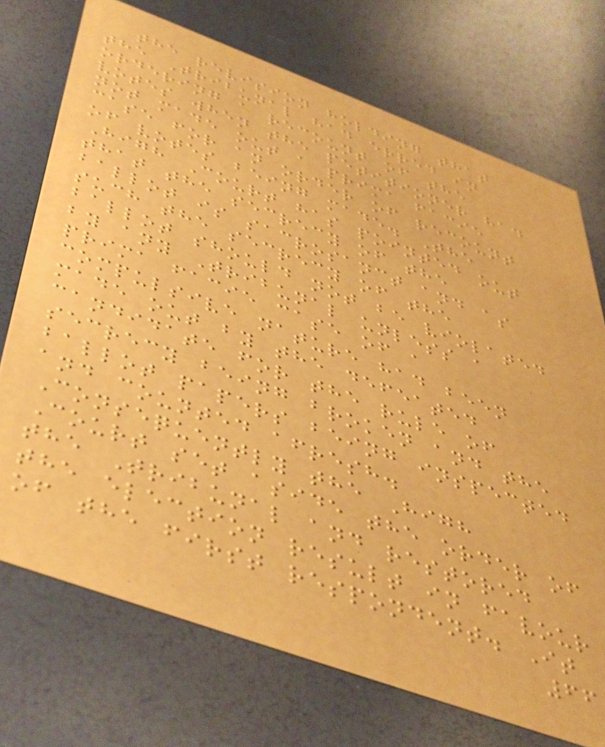the revision holding that
the Tribunal had erred in
ordering a recount of the
votes when the petitioner had
not made out a prima facie
case for an order of recount
of votes being made. The
High Court has pointed out
that the secrecy of the
ballot is sacrosanct and as
such the secrecy of the
ballot should not be violated
by any Tribunal unless a
prima facie case of a
compulsive nature had been
made out by the defeated
candidate for the rule of
secrecy being broken and the
ballot papers being inspected
and counted afresh.
Consequently the High
Court set aside the order of
the Tribunal and restored
the election result in favour
of the first respondent. It
66
